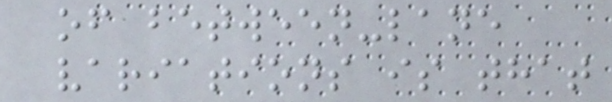of between-lane
variations is that
